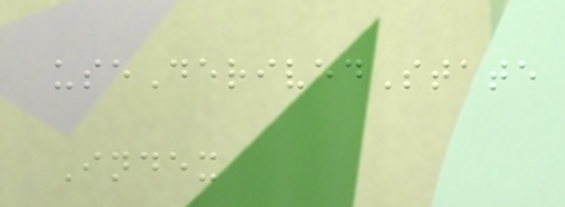useDerivedState
Index
